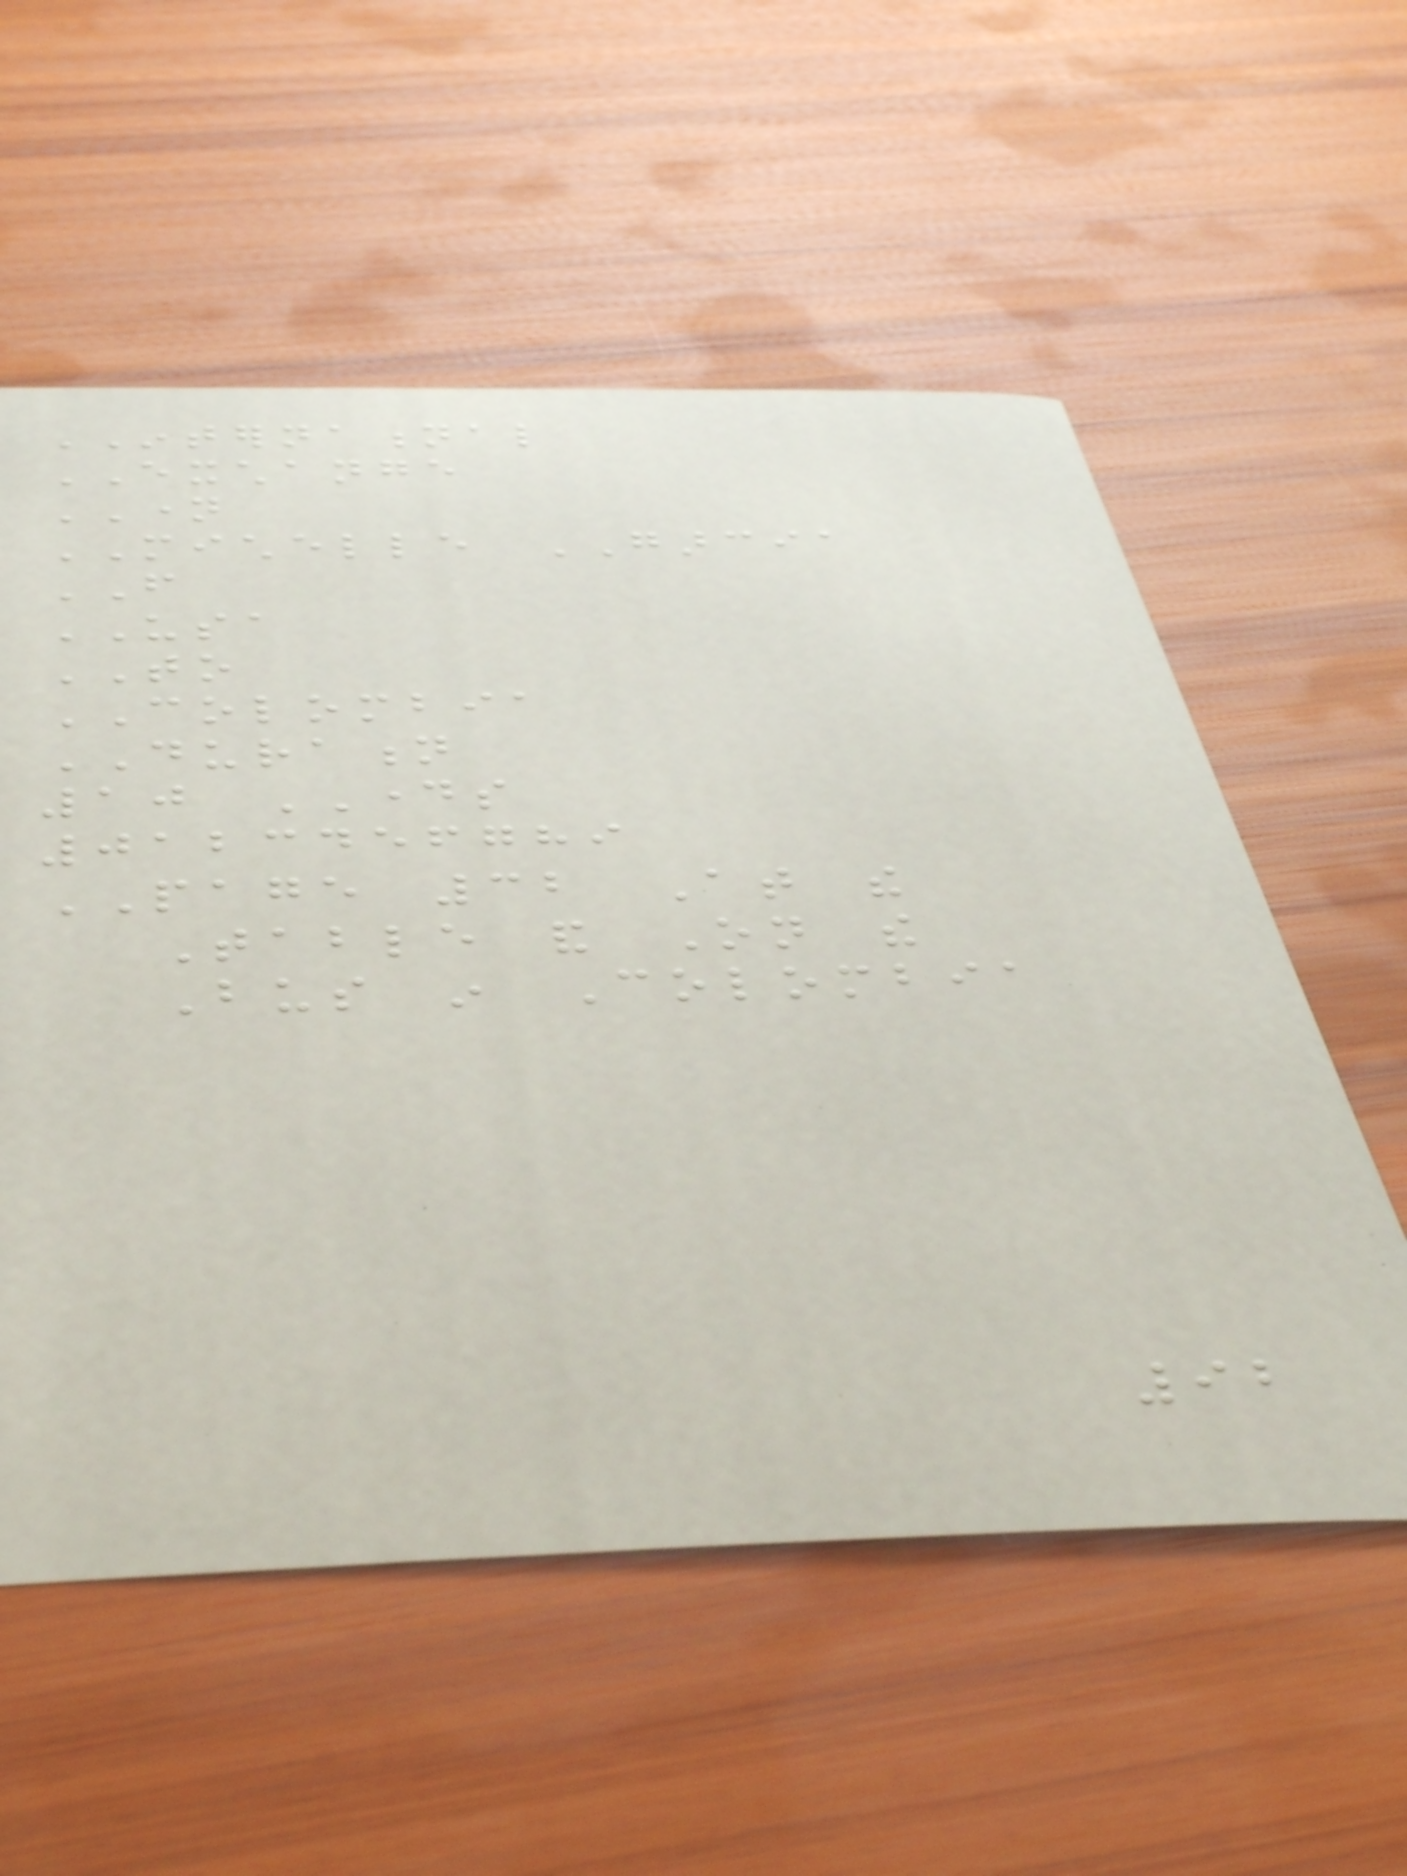INTERNATIONAL
EXCHANGE
NAME
MICHELLE GARCIA
FROM
USA
TO
COLOMBIA
DURATION
10 DAYS
0123456789
PAGE 32 At the
Table and On the
Bus in Colombia
92
